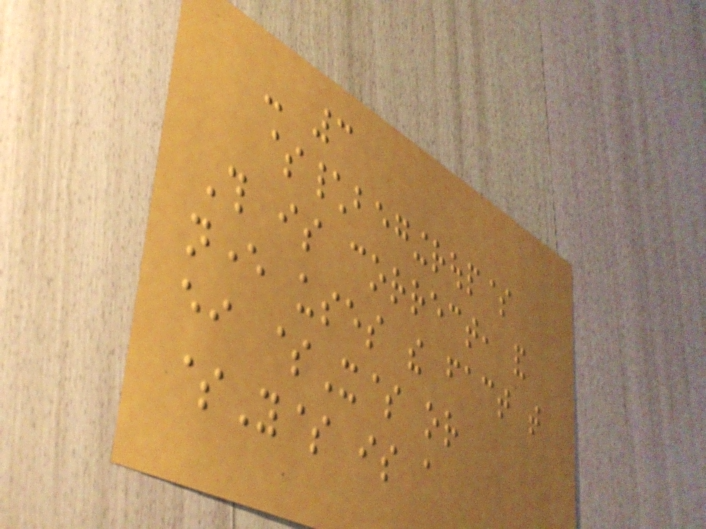- 3
$\begingroup$
This is correct, and
never uses the fact that
either $X$ or
$Y$ is a
